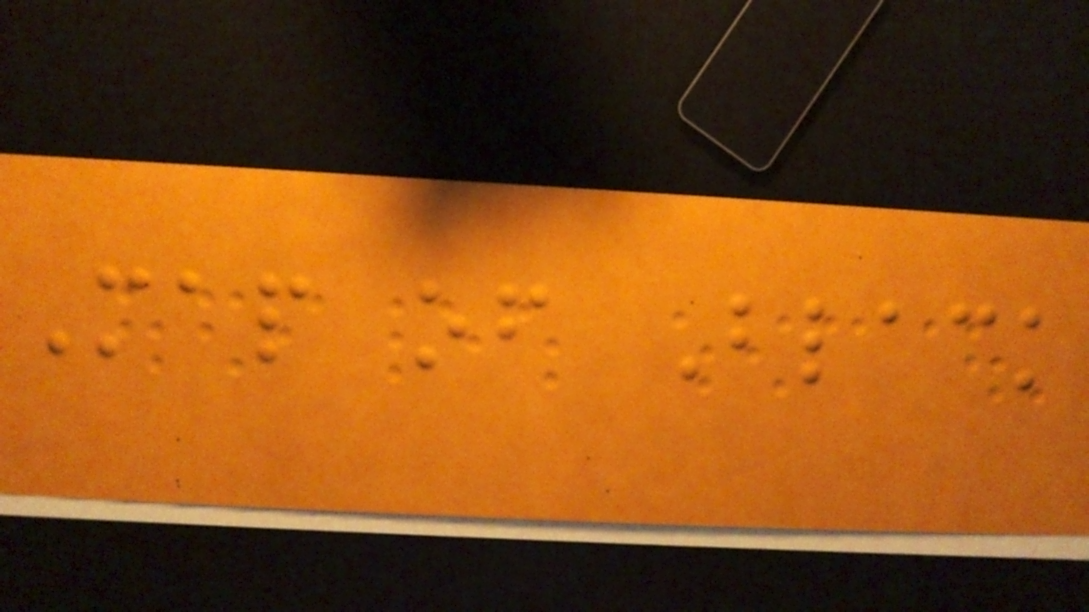Map of Black
